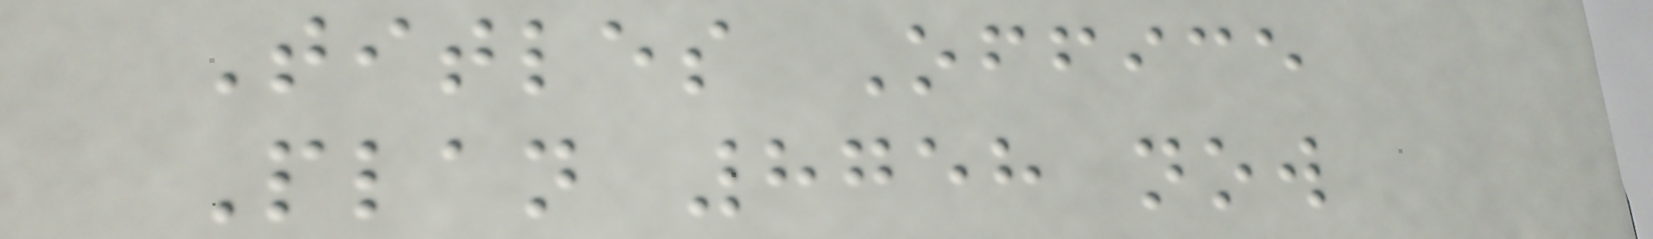Titles Office
Plan 8758 now
